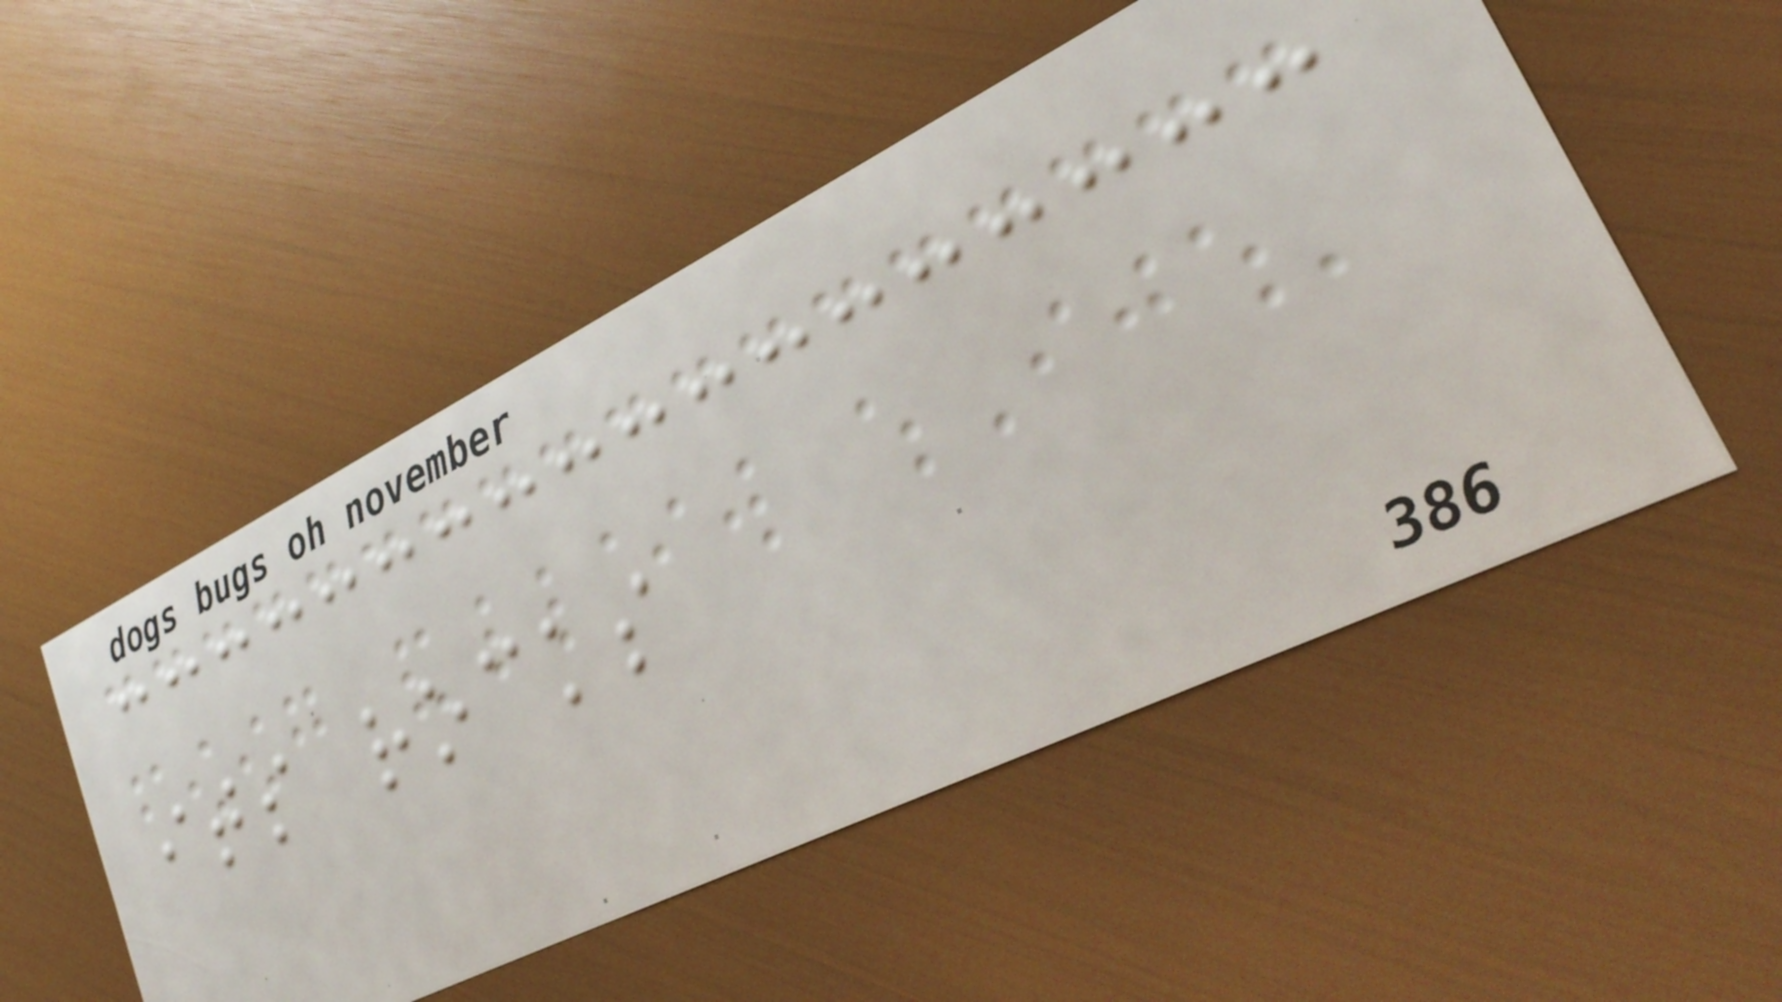its rocks
